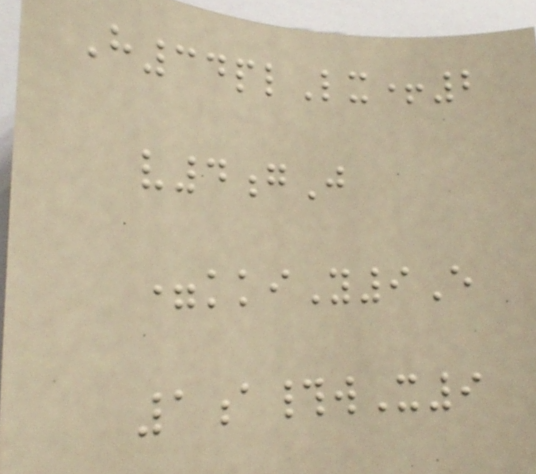H34plLx+2
v4gJ
=kkiY9E
1a#wX9
